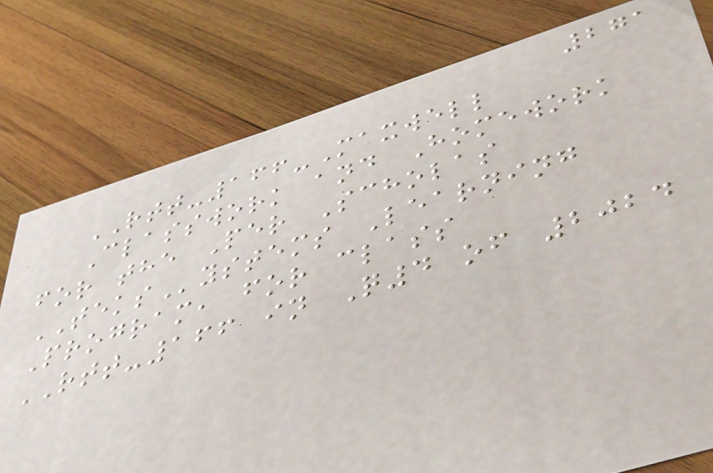271
RTT-166-Maxwell
Classwork and Homework
for the Per Scholas
TEKSystems Learning
Program, for class
RTT-166 in Q4 of 2024
